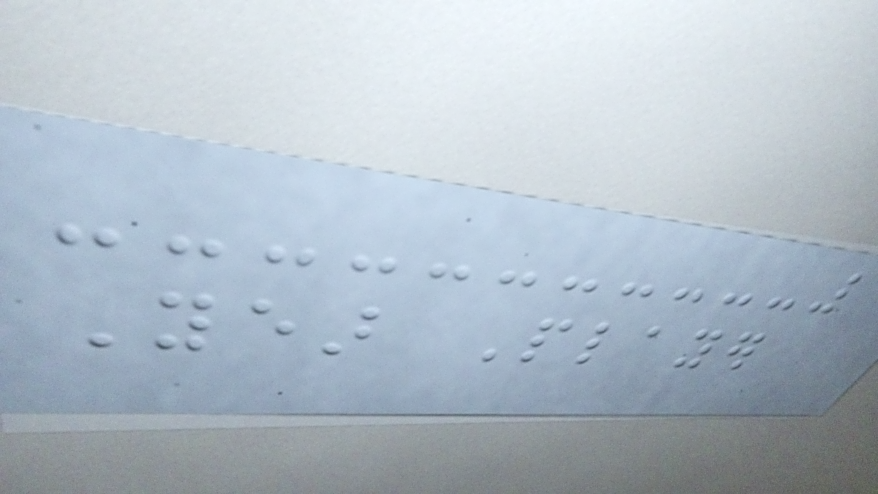Year Player
